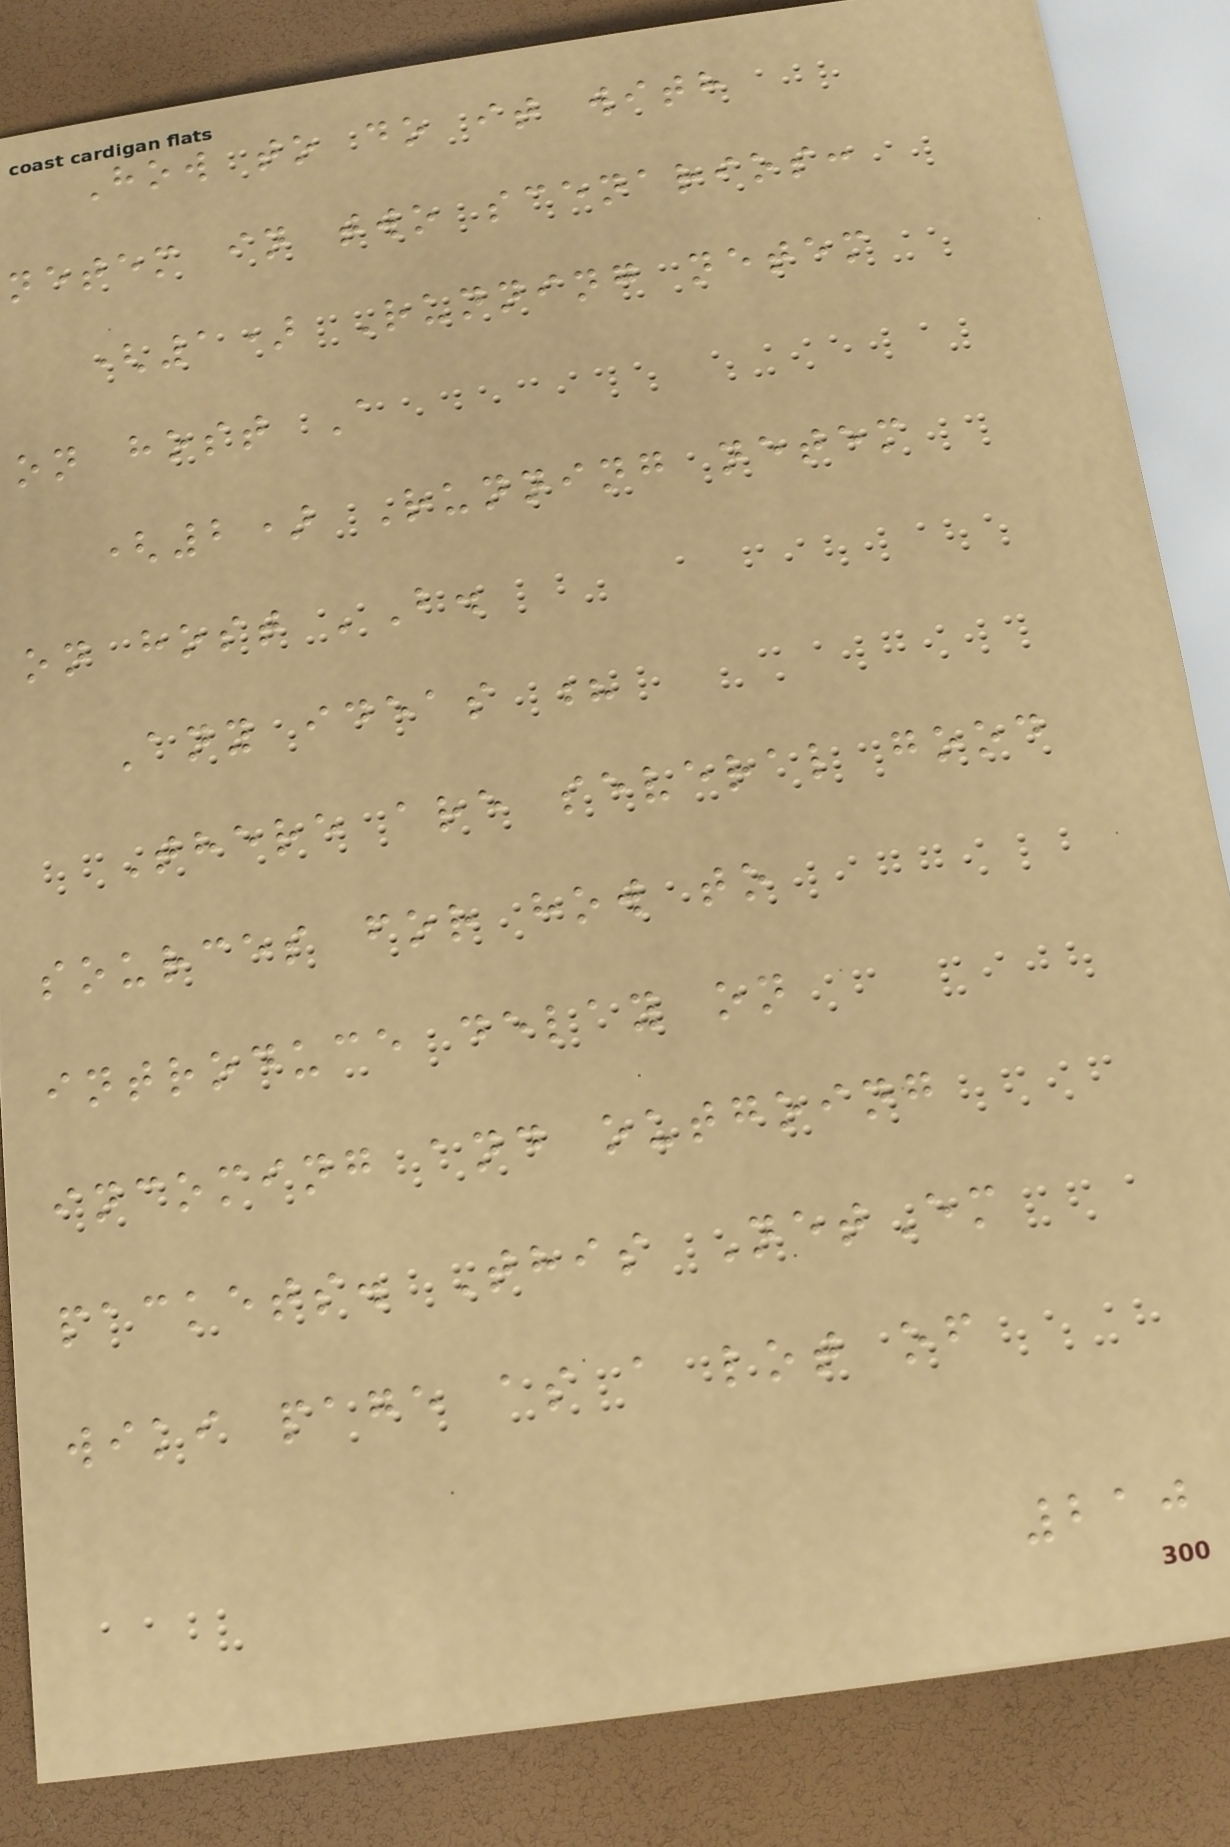How to do it with
netem in two scenarios:
(1) Running netem
on host A
(2) Running netem
on host 'B.
Any ideas ?
There are several good
sources for how to
introduce delay on
incoming and outgoing
packets. This NetEm
wiki page as a lot of
210
